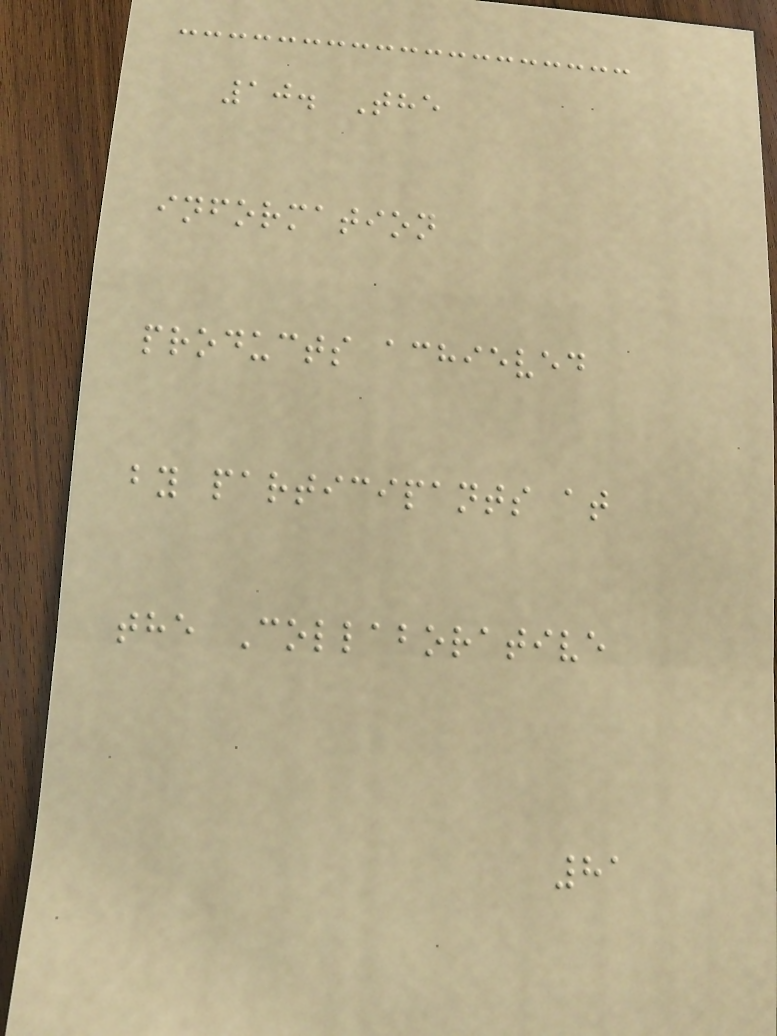10. The
information
products achieved
by participants at
the Collaborative
81
